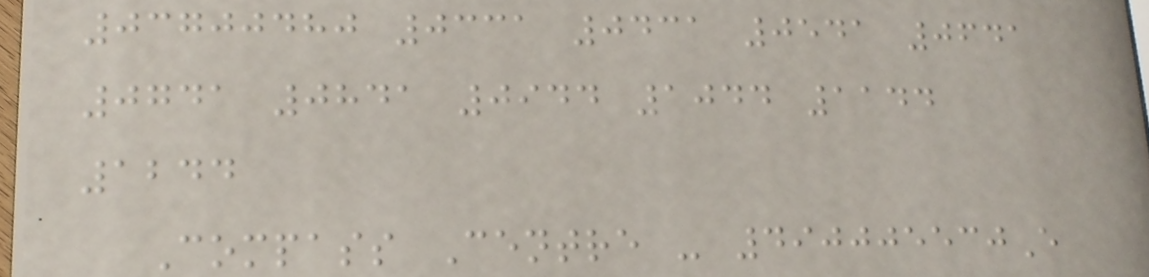03700480 0331 0431 0541 0641
0741 0841 0944 1044 1144
1244
Compass Centre - 490005530E
